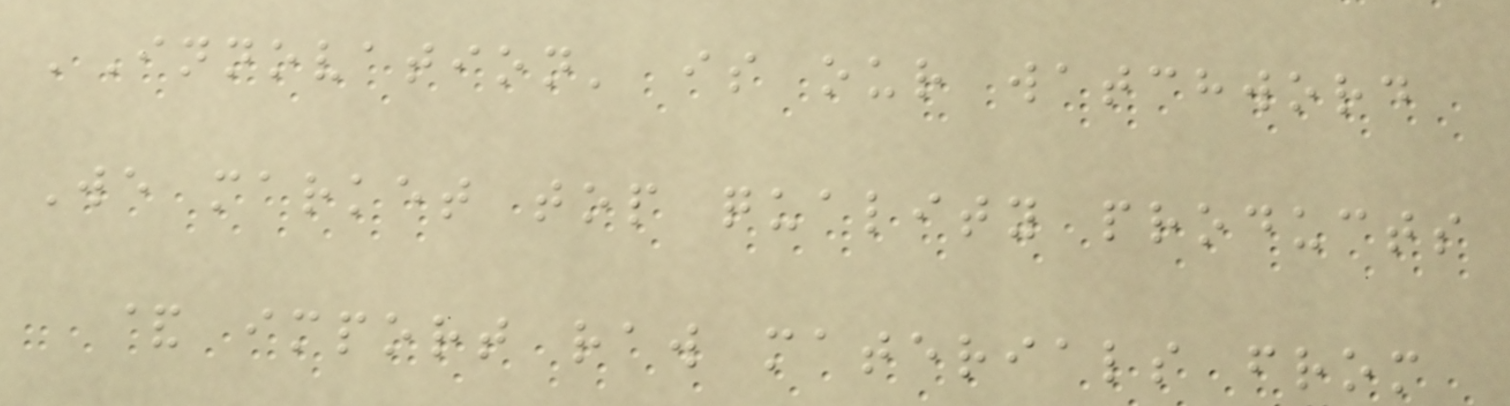'Innovation' is our watchword
We market top quality products
& import raw materials from
